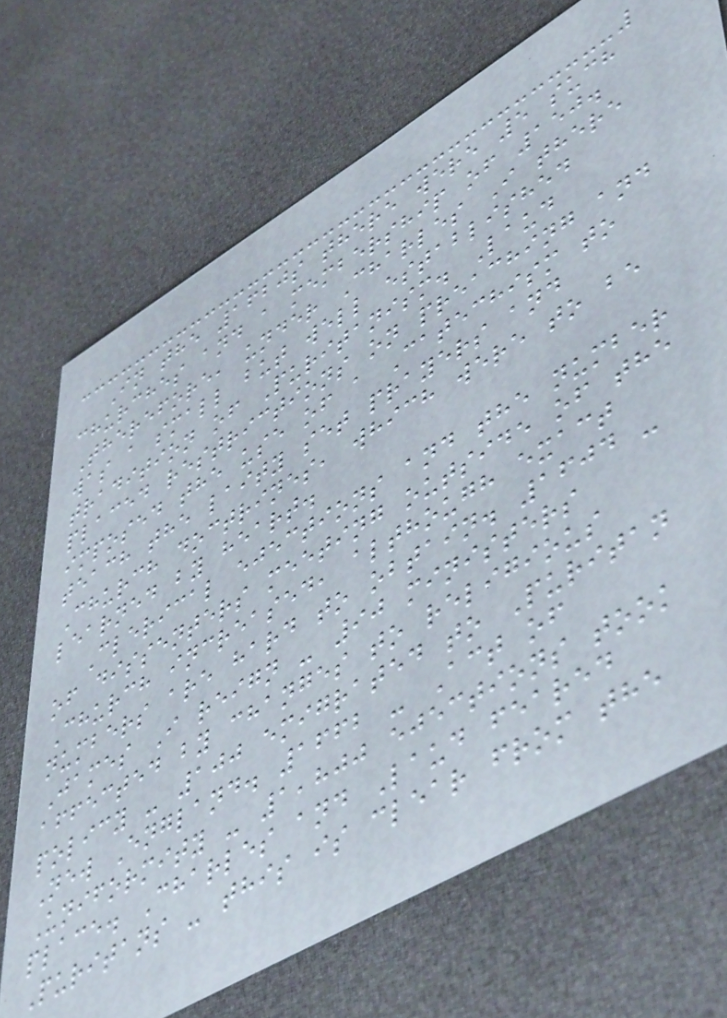In the 1620s there were 5 such
churches and a membership of 150.
Therefore, under Charles I there
was a small but well established
tradition of Puritanism. Laud
placed restrictions on preaching and
imposed the use of a Catechism to
teach the laity set prayers and
Church doctrines, which were to be
learned by heart.
Clerical ejections and the number
of dissenters meeting outside of the
Church increased, although exact
numbers are hard to obtain. 1604 -
James I reign - 90 ministers
affected by changes to religious
policy - 100 emigrated to Puritan
New England. 1662 - Act of
Uniformity - 1,800 ejections took
place. Charles and Laud feared
Puritans - this is clear from the
